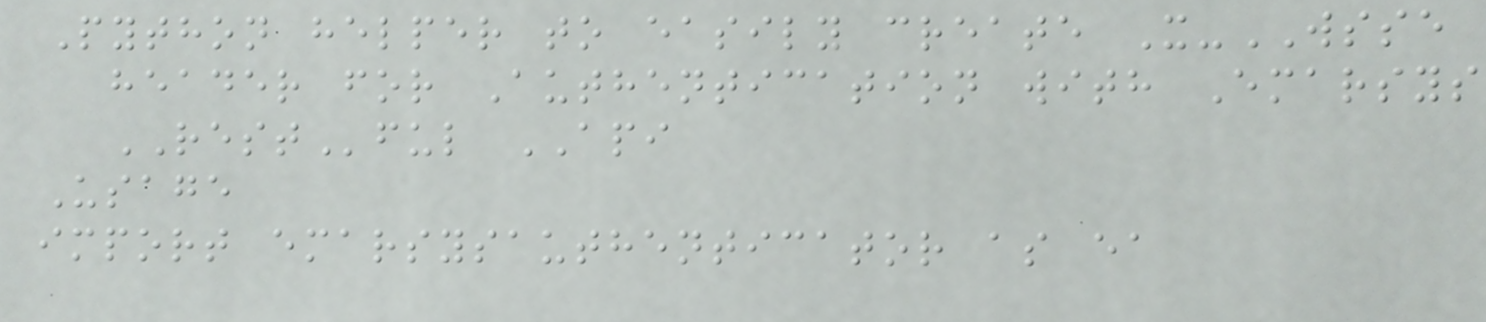Python helper to easily create X-WSSE
header for Authentication with Emarsys
RESTful API
Usage
import emarsysauthenticator as ea
